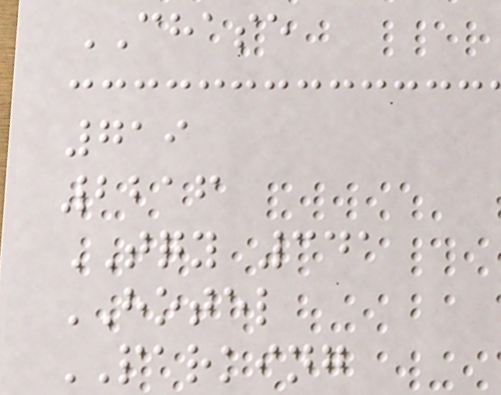CHASE
719
2216
TQY 341
HOTEL
PARKING
